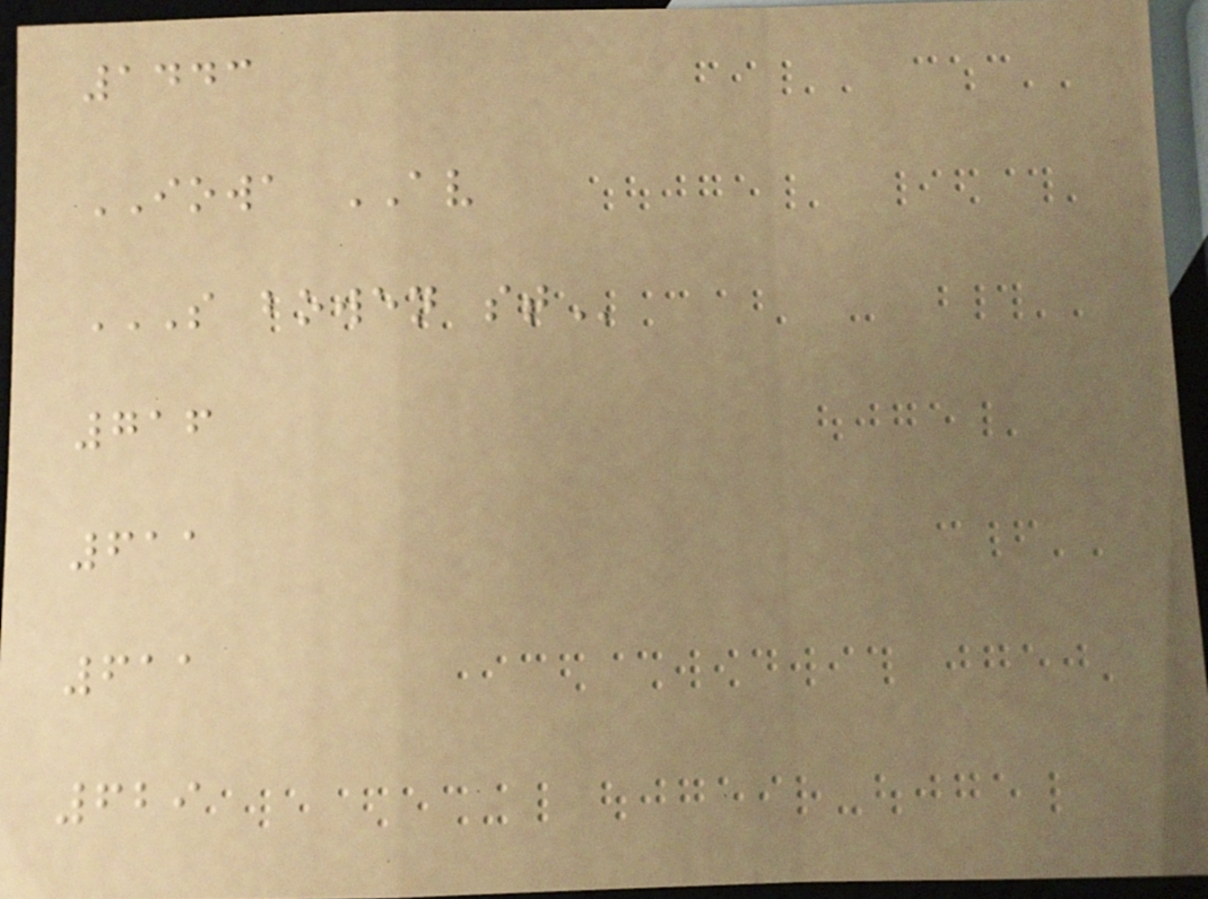1443
IOWA AV
S BOWEN ST
716
611
611
629
